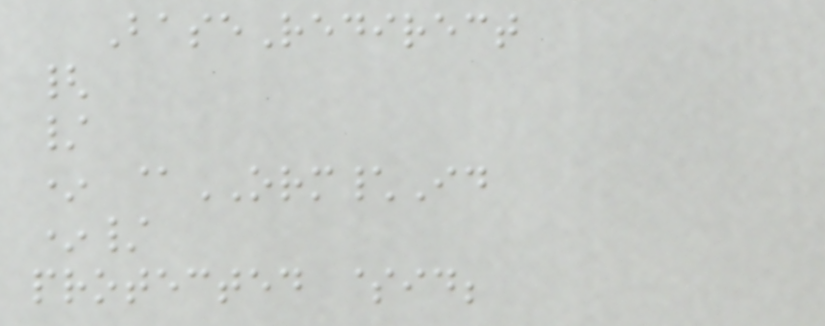BaseRedirect
{
/
* @ORM\Id
*/
protected $id;
